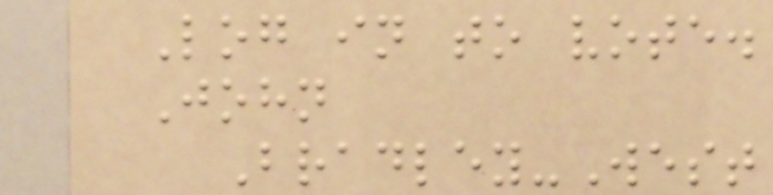Log in to vote.
John
Bradley-West
